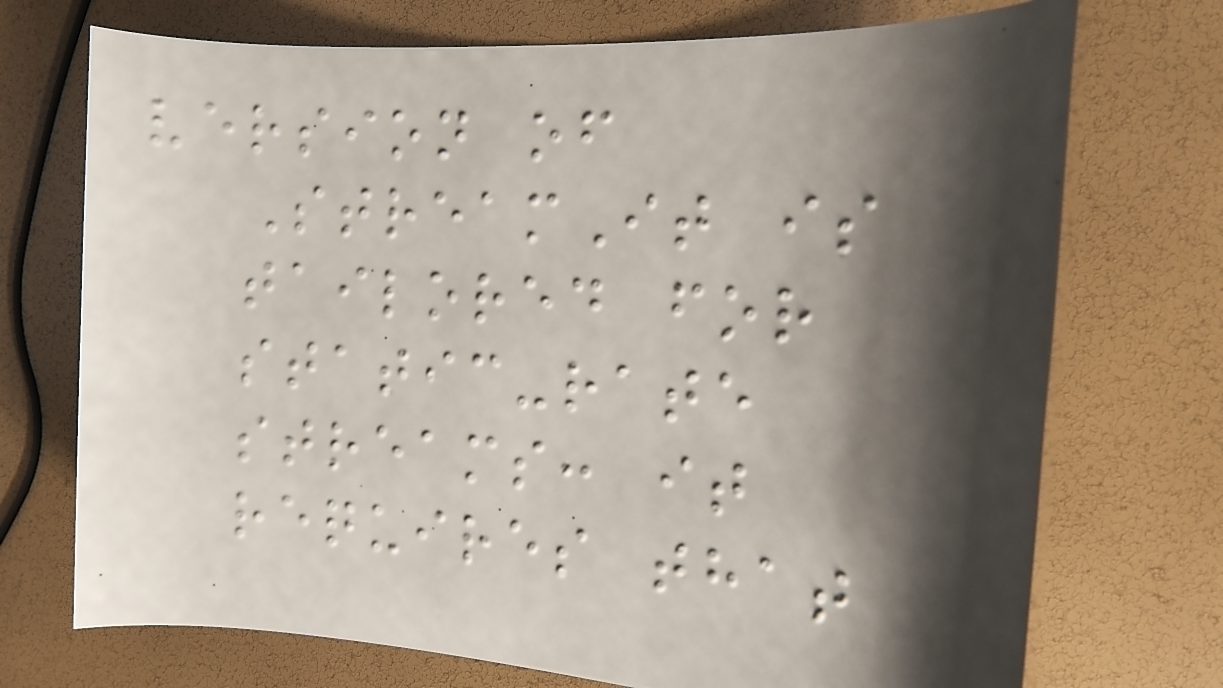version of
StreamIt is
tailored for
static-rate
streams: it
requires that
